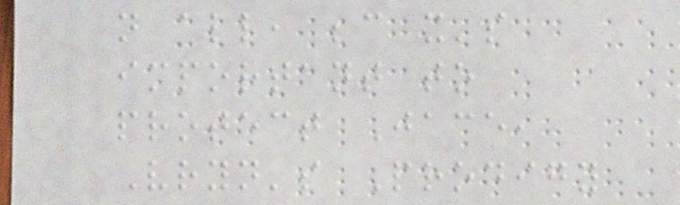not all, because it's
important to
protect Jace,
Vryn's Prodigy
